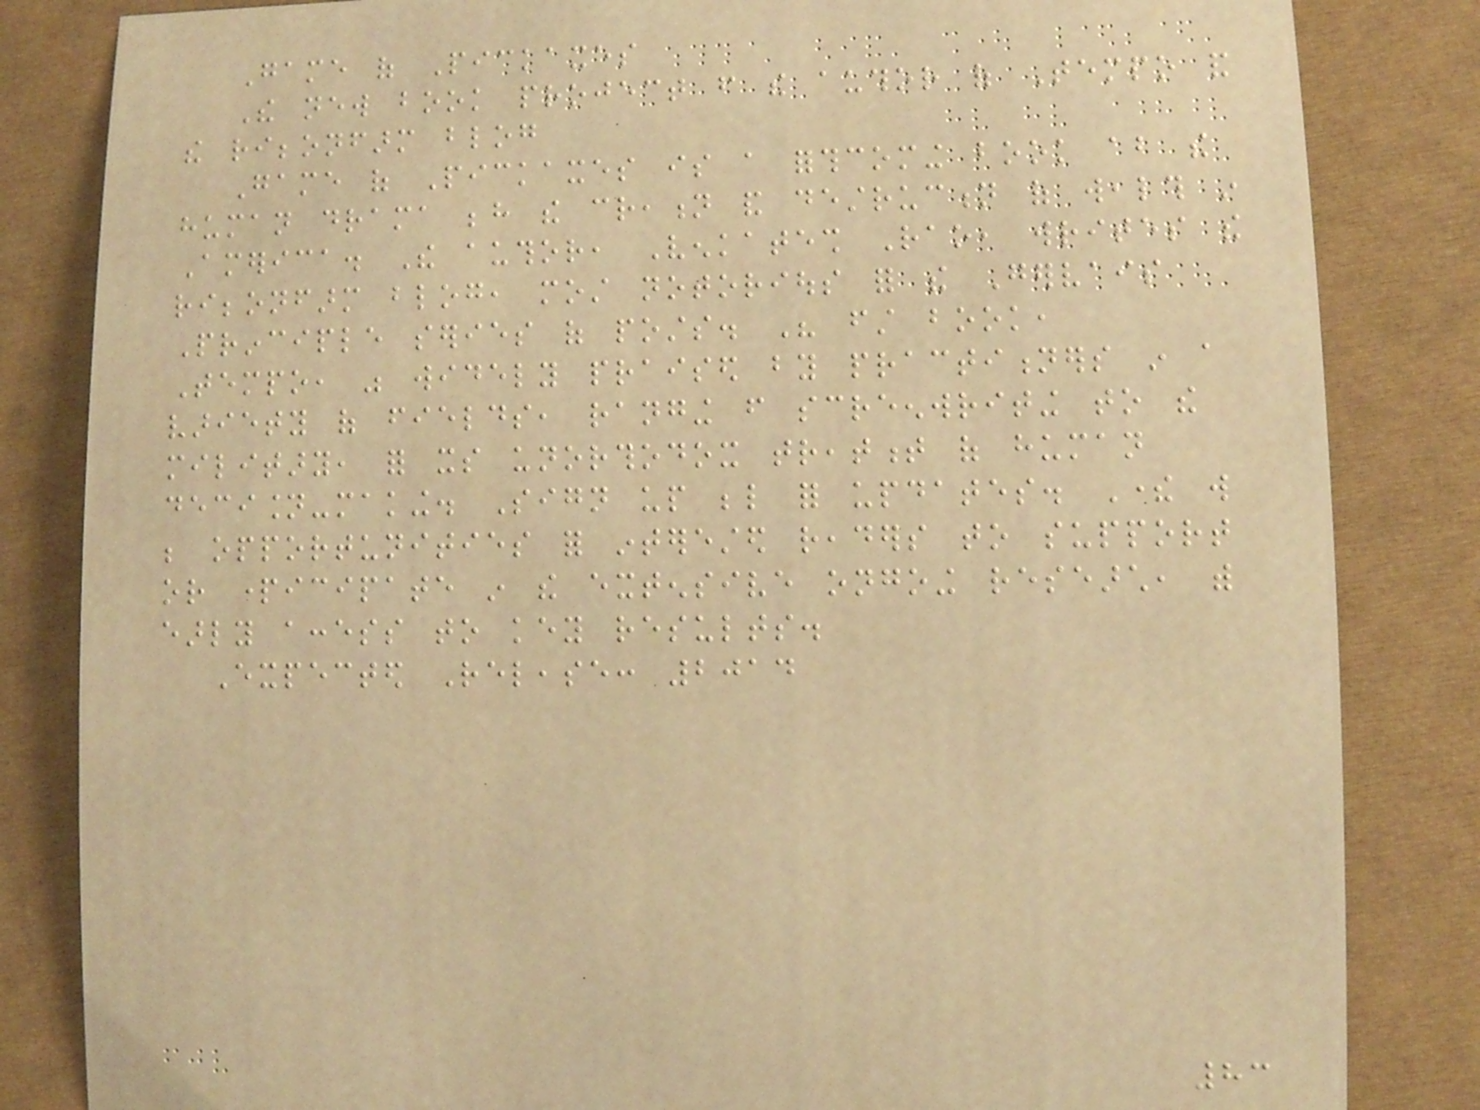Game of Pickaxes
The new book project from the author of Tempo and
the ribbonfarm blog
Game of Pickaxes is a forthcoming book about the
human drama behind the creation and destruction of wealth in
America. The author, Venkatesh Rao, writes the
ribbonfarm blog, most notorious for the Gervais
Principle series of posts. His first book,
Tempo, was widely praised by practitioners in a
variety of fields, ranging from screenwriting to the
military, for its unorthodox treatment of human
decision-making. Sign up below for updates. There will
be opportunities for interested readers to support
or participate in the extensive ongoing research, with
early access to key results.
Expected Release: 2014
83
